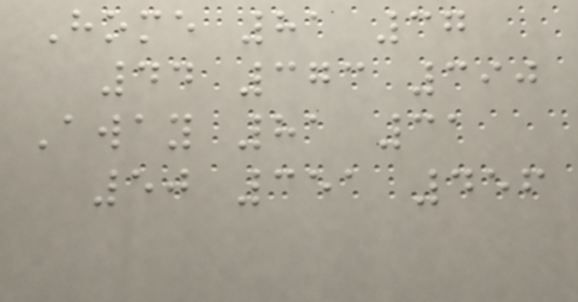Home 81 37
44 373 390
Away 81 31
50 351 456
